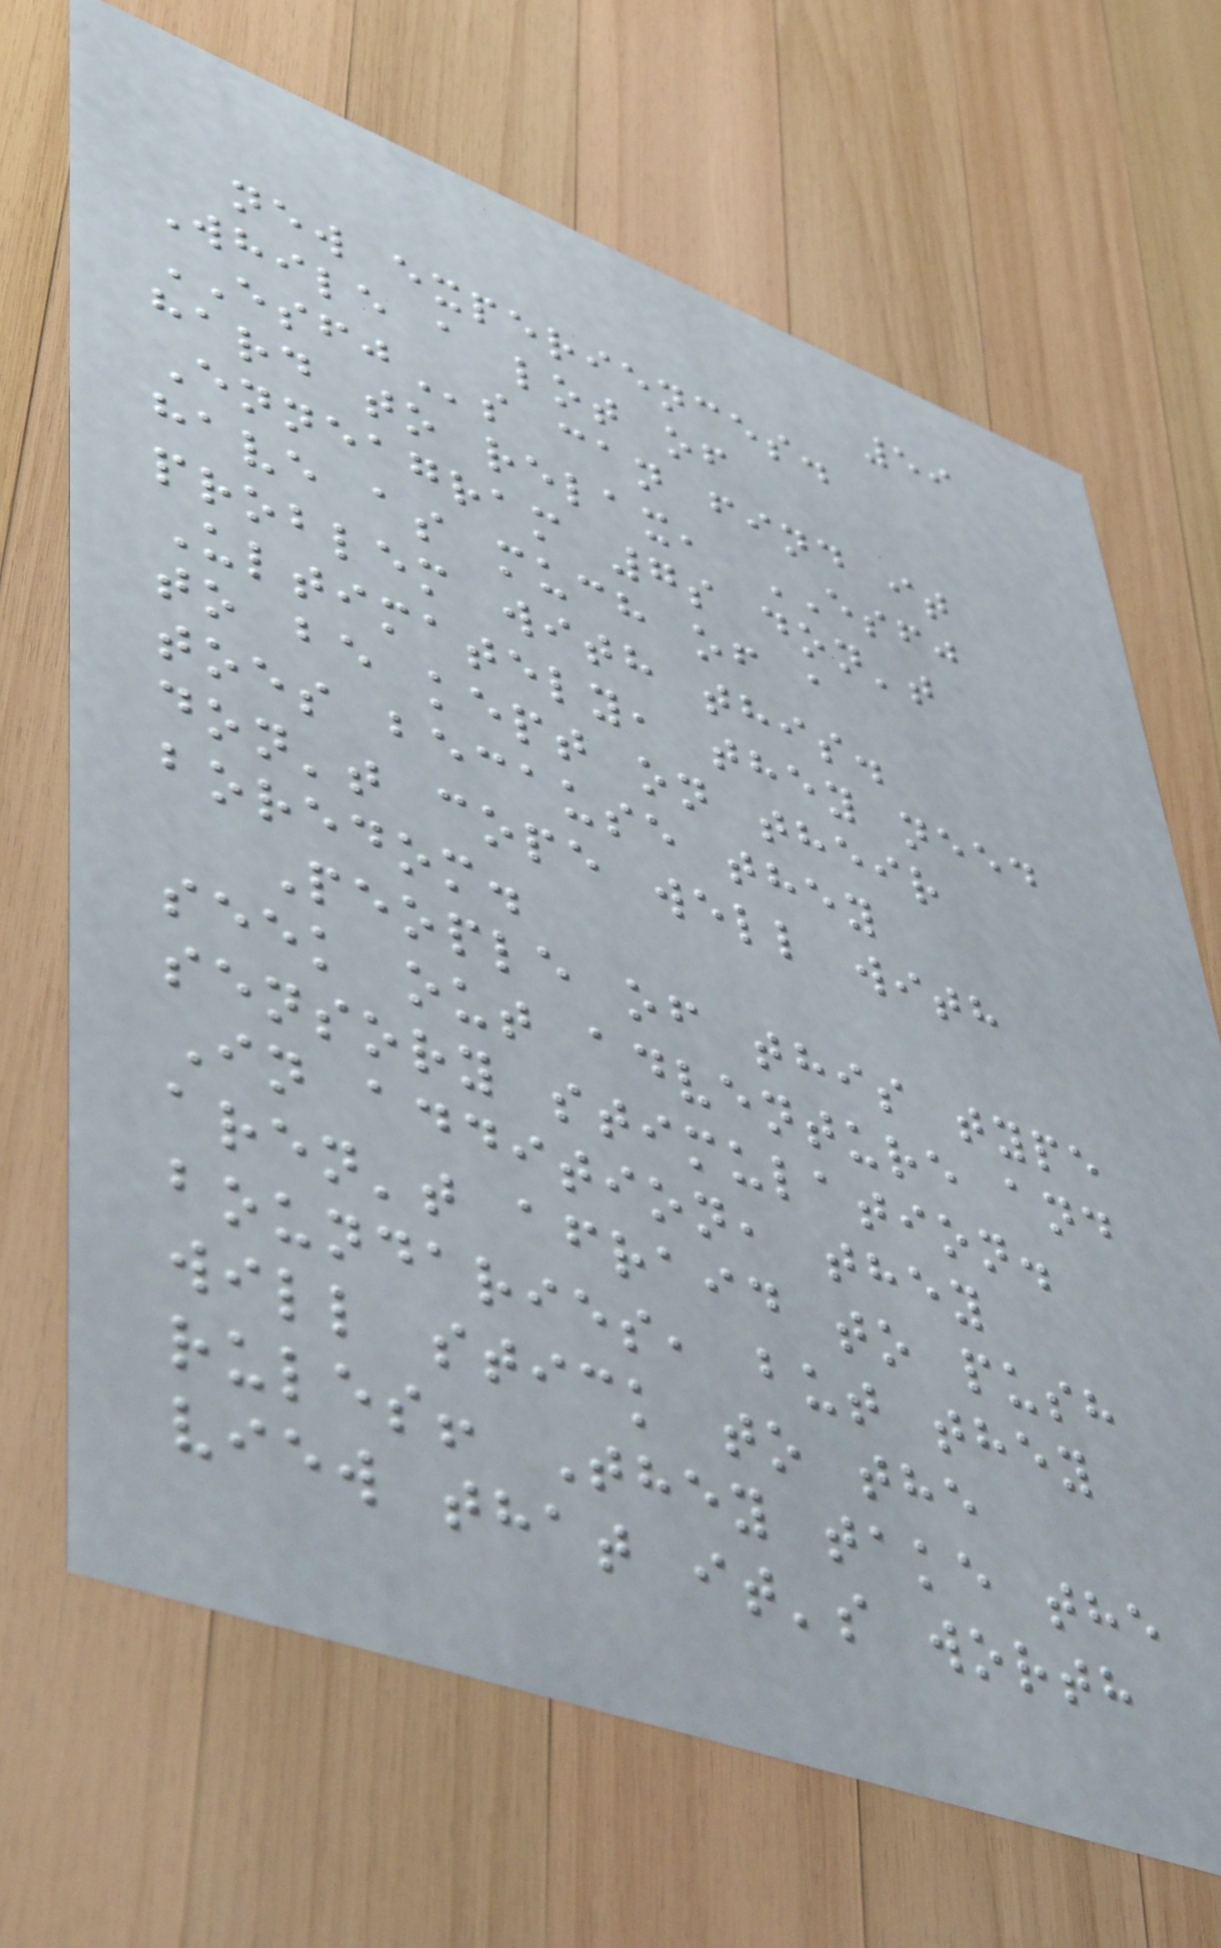59
new experiences.
While a lot of
ESFJs can find it
hard to relax, ESFJ
Enneagram 7s don't
have as much of a
problem with this.
Ultimately, they need
to be kept on their
toes because they
don't cope well with
boredom.
People of this type
seek out adventure and
sensory stimulation.
In addition, they
aren't afraid to push
boundaries, but they
will stick to the
rules! They take the
view that it's worth
